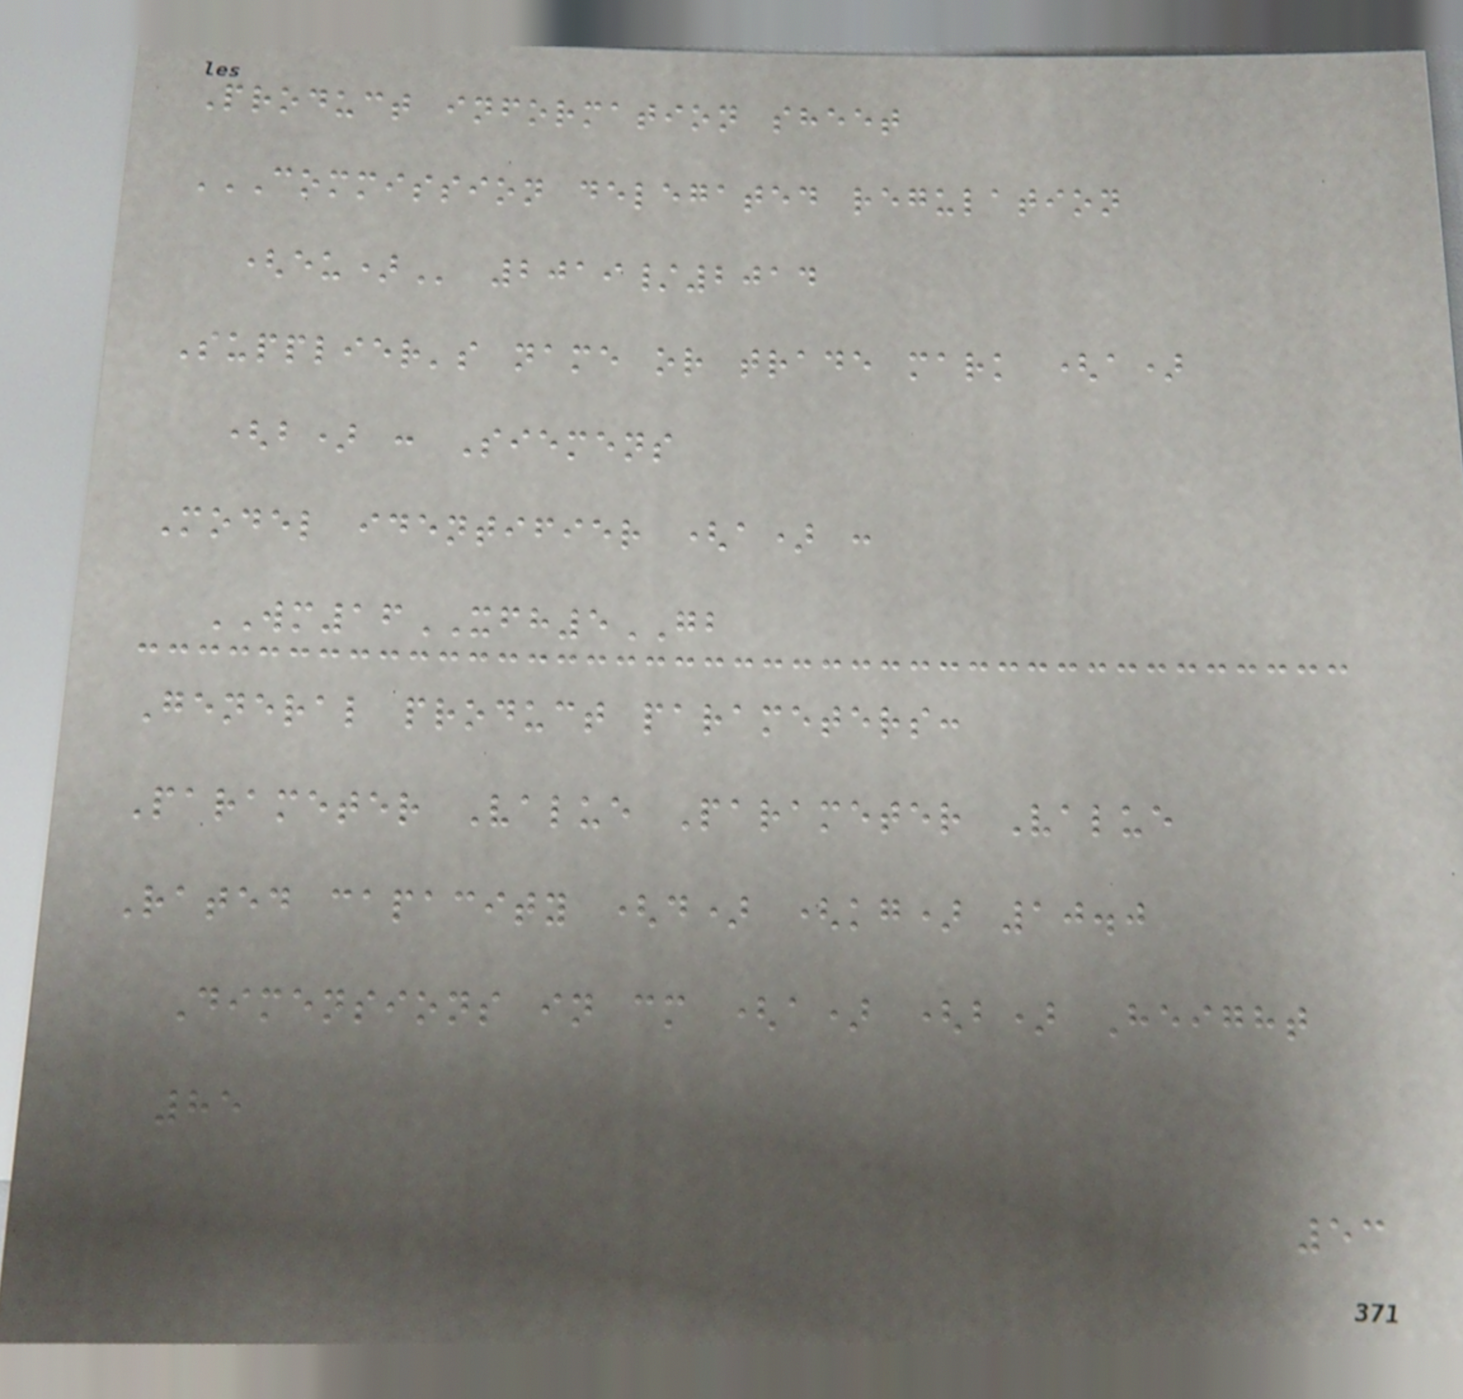Product information sheet
COMMISSION DELEGATED REGULATION
(EU) 2019/2014
Supplier's name or trade mark (a)
(b) : Siemens
Model identifier (a) :
WM16XFH5GB
General product parameters:
Parameter Value Parameter Value
Rated capacity (d) (kg) 10.0
Dimensions in cm (a) (b) Height
85
53
